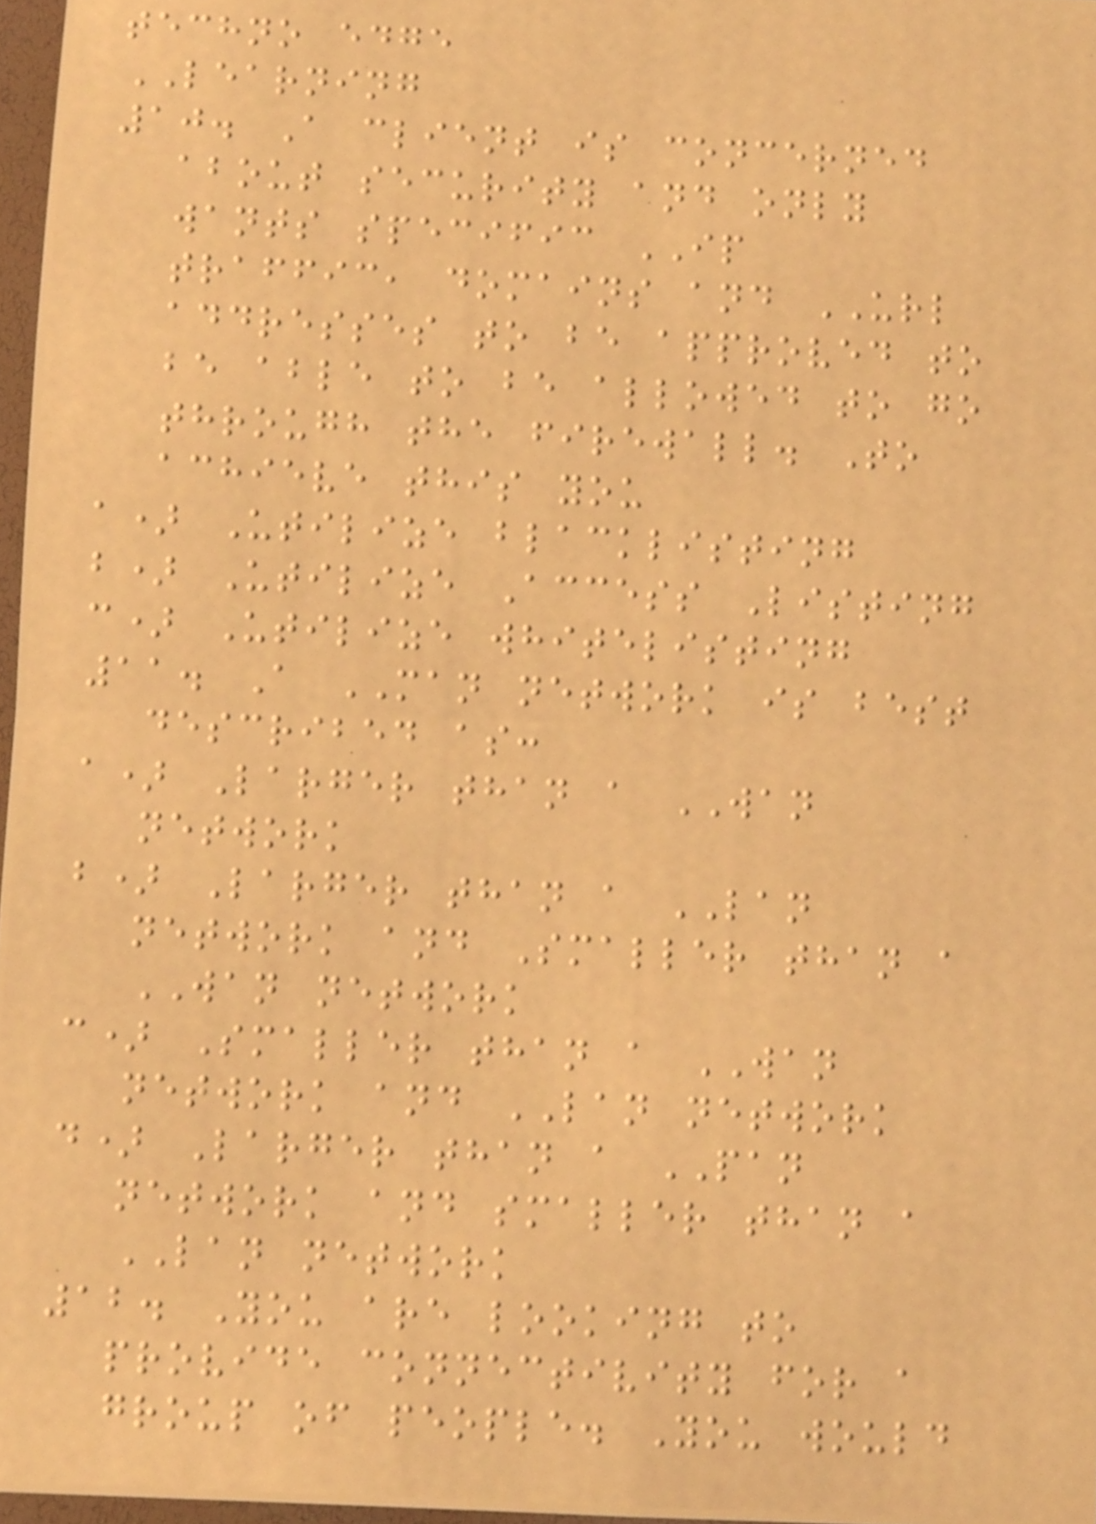techno edge
LEARNING
10. A client is concerned
about security and only
wants specific IP
traffic, domains and URL
addresses to be approved to
be able to be allowed to go
through the firewall. To
achieve this you
a) Utilize blacklisting
b) Utilize Access Listing
c) Utilize whitelisting
11. A MAN network is best
described as:
a) Larger than a WAN
network
b) Larger than a LAN
network and Smaller than a
WAN network
c) Smaller than a WAN
network and LAN network
d) Larger than a PAN
network and smaller than a
LAN network
12. You are looking to
provide connectivity for a
group of people. You would
